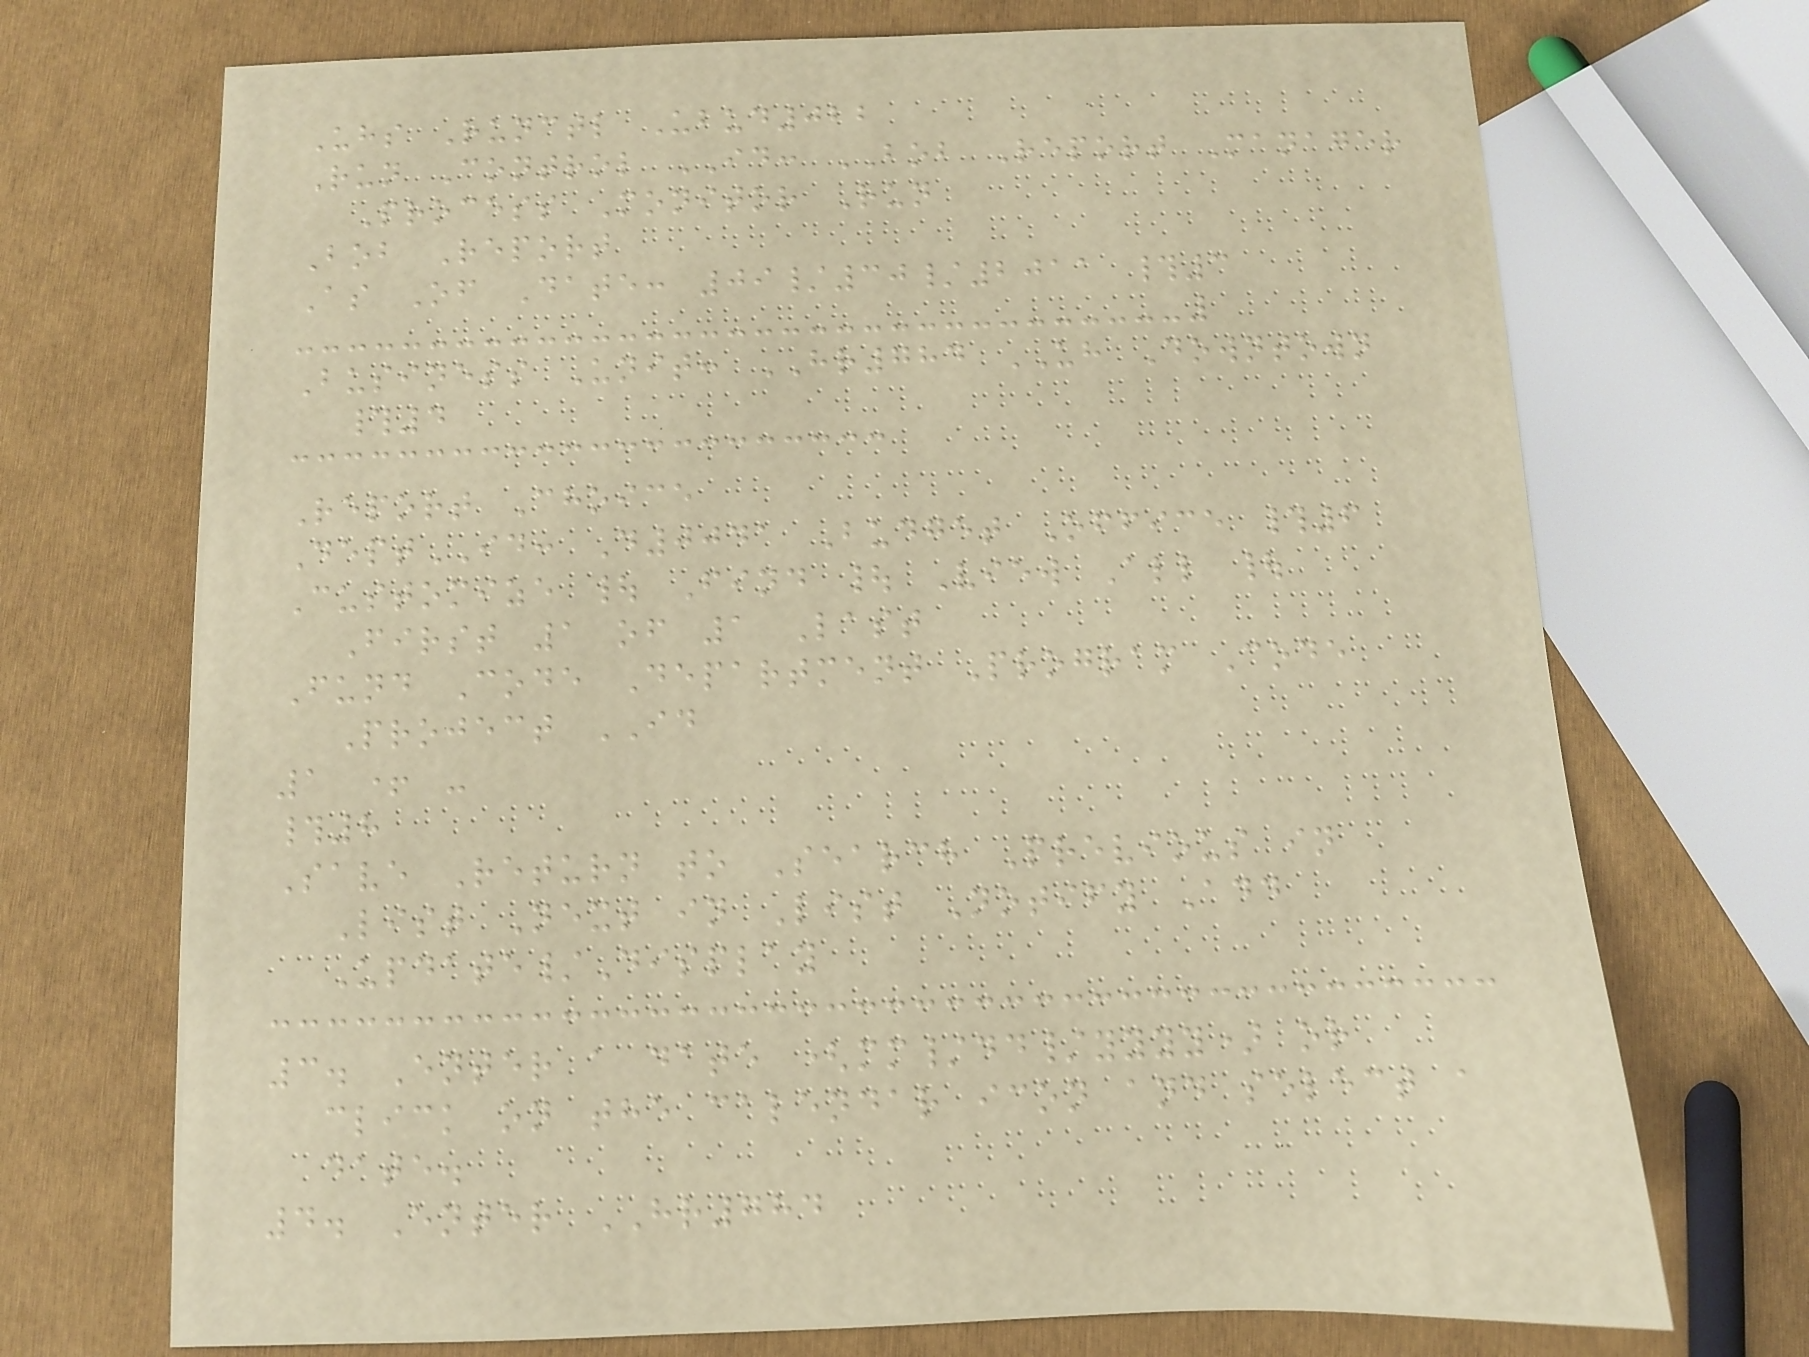Uhs Runctl Ubud022
Run Control ID: BOB Report Manager
Process Monitor Run
Bob Report
As Of Date: 09/30/2011 #3
Business Unit: HR784 UH Downtown
#4
Report Choice
DeptID: D0041 Budget Office #6
Customize | Find | View All |
First 1 of 1 Last
Fund Code Department Program Code
Project ID
1 + -
#8
Save Return to Search Previous in
List Next in List Notify Add
Update/Display
3. Enter a date (mm/dd/yyyy) or
click on the calendar icon and select a
date.
4. Enter HR784
